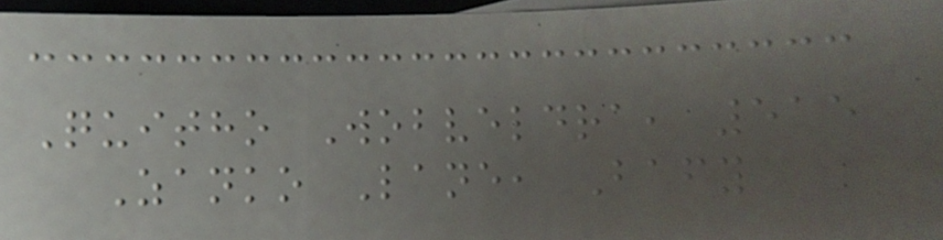Quitho Wobveldra, 515
Zanko Lane, Bafy
